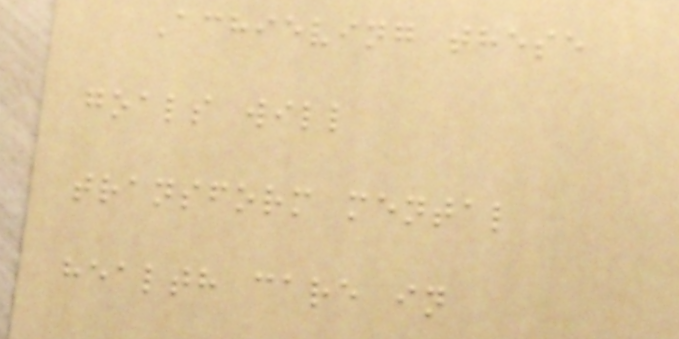Achieving these
goals will
transform mental
health care in
